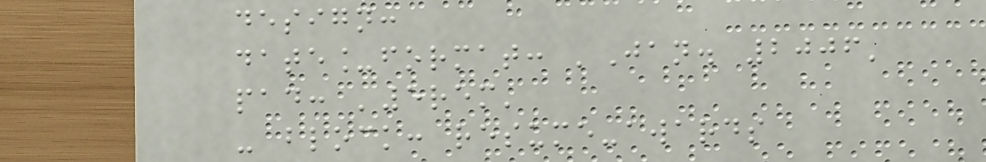design:
date_format: 'Jan. 2006'
pad: '5rem'
- block: resume-awards
